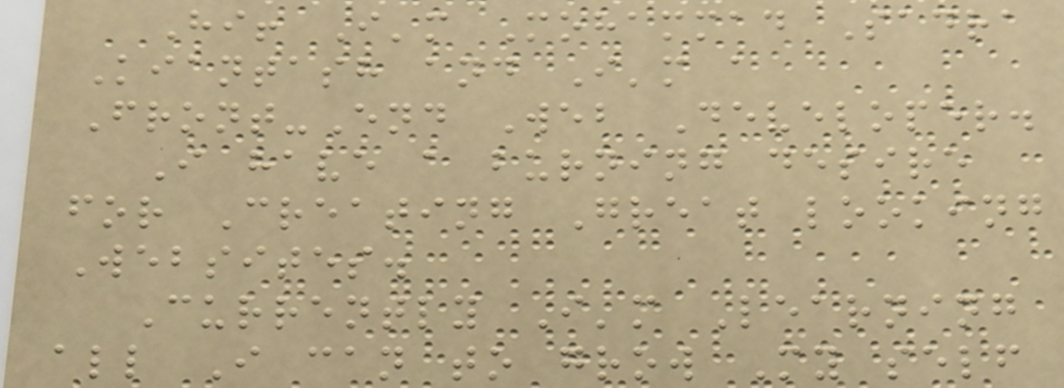Hi! I'm Mohammad Sadra
Kiantash and I'm a
Front-End Web Developer.
I have a burning desire
for Creating Great looking
Websites.
Currently I'm Learning
all I can to grow My self
